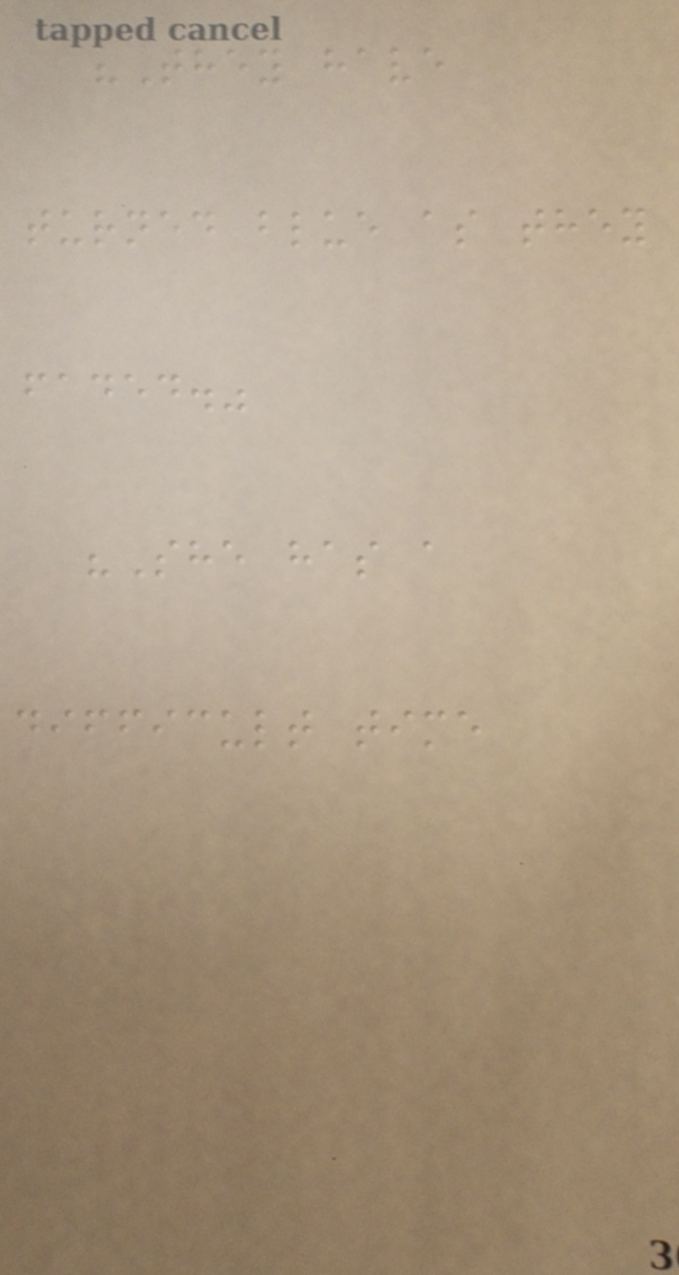"They have
turned blue as they
faded."
"She has a
difficult time
